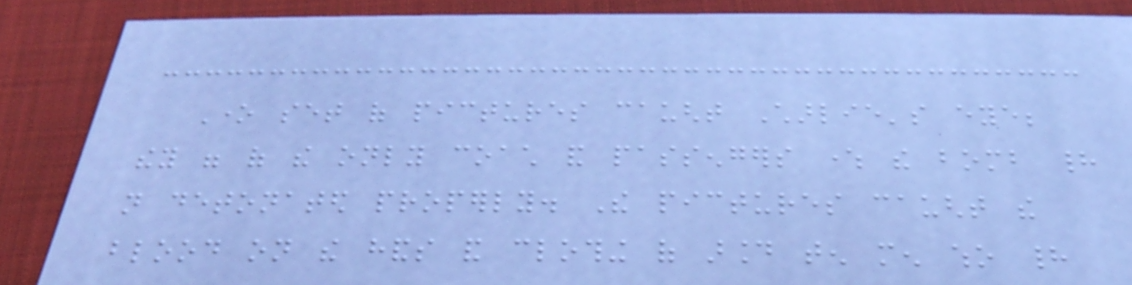One set of pictures caught Charlie's eye;
they were of the only coach and passengers where the bomb had
not detonated properly. The pictures caught the
blood on the hands and clothing of around ten men who had
